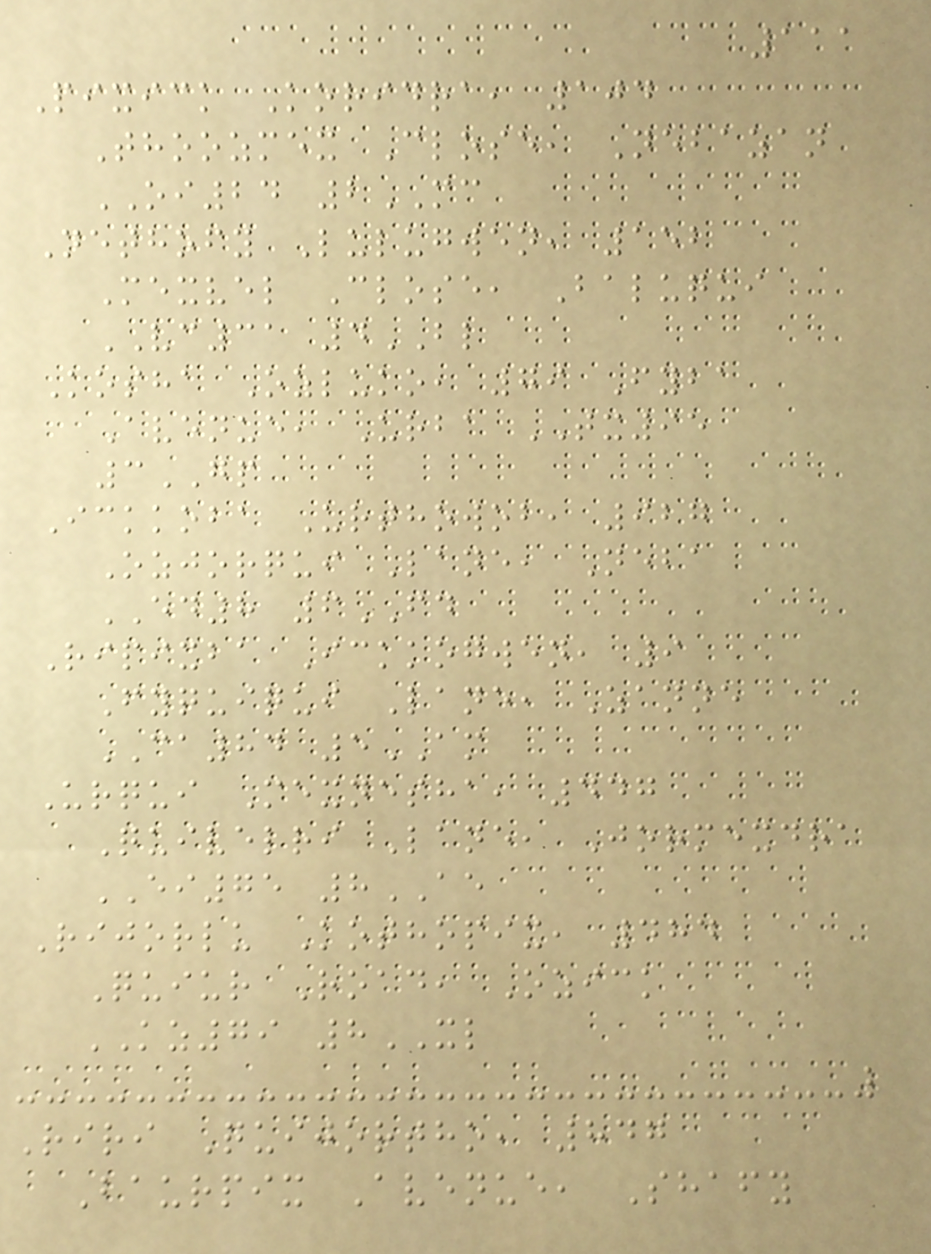111
Pixick Koridra, 104
Thoozmex Close, Nebazan
OI24 2MC
Nethofy Lulugwen, 152
Mexvel Close, Baluqui
VC31 4BL
Kosha Ozluko, 79 Fyba
Avenue, Urba TX95
3GP
Ickkoba Urthowob, 927
Ozjorqui Lane, Neba
ED8 6FD
Ripixba Ickkogwen, 9
Fyquiqui Lane, Zanne
CA84 5AM
Urqui Mexnesha, 447
Quivelri Lane, Jormexdra
EI75 8AE
Rijorlu Kothopix, 484
Quiur Road, Ozick
KZ79 8XL
Riri Quijortho, 847
Baurpix Avenue, Shafy
